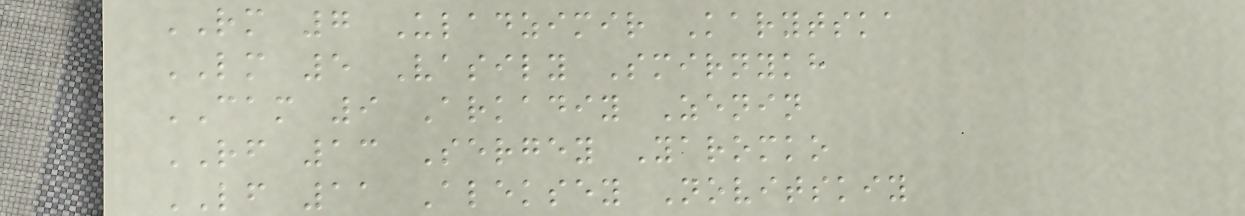RM 7 Uladzimir Karytska
LM 5 Vasily Smirnykh
CAM 9 Arkadiy Zenin
RF 13 Sergey Yaromko
LF 11 Aleksey Novitskiy
